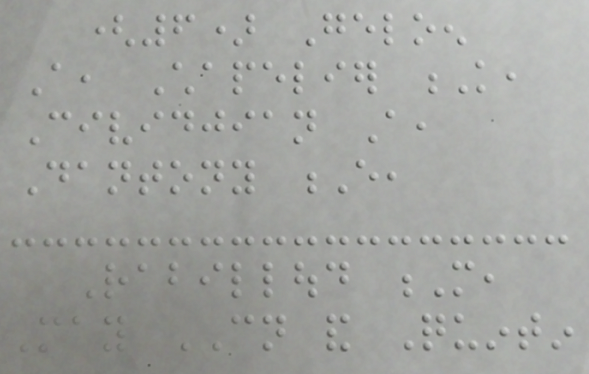(6) Geloen
A, Chapelier K,
Cividjian A,
Dantony E,
Rabilloud M,
May CN and Quintin
